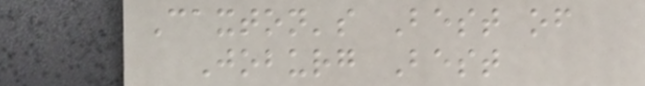Caxton's Best of
Joburg Best
